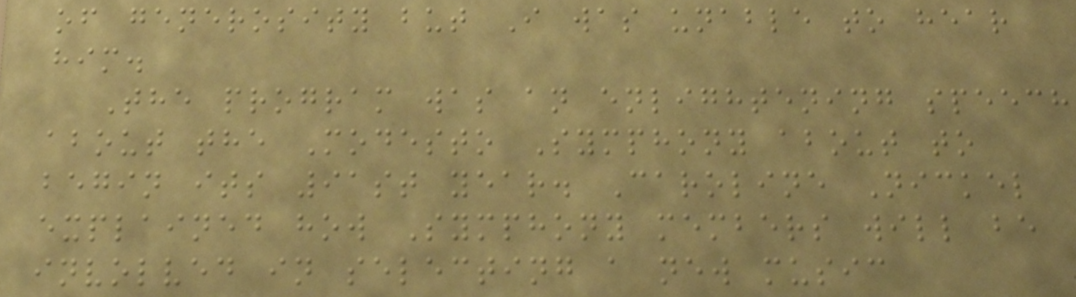of generosity but I was unable to hear
him.
The program was an enlightening speech
about the Modesto Symphony about to
begin its 91st year. Caroline Nickel
explained how Symphony members will be
involved in selecting a new music
